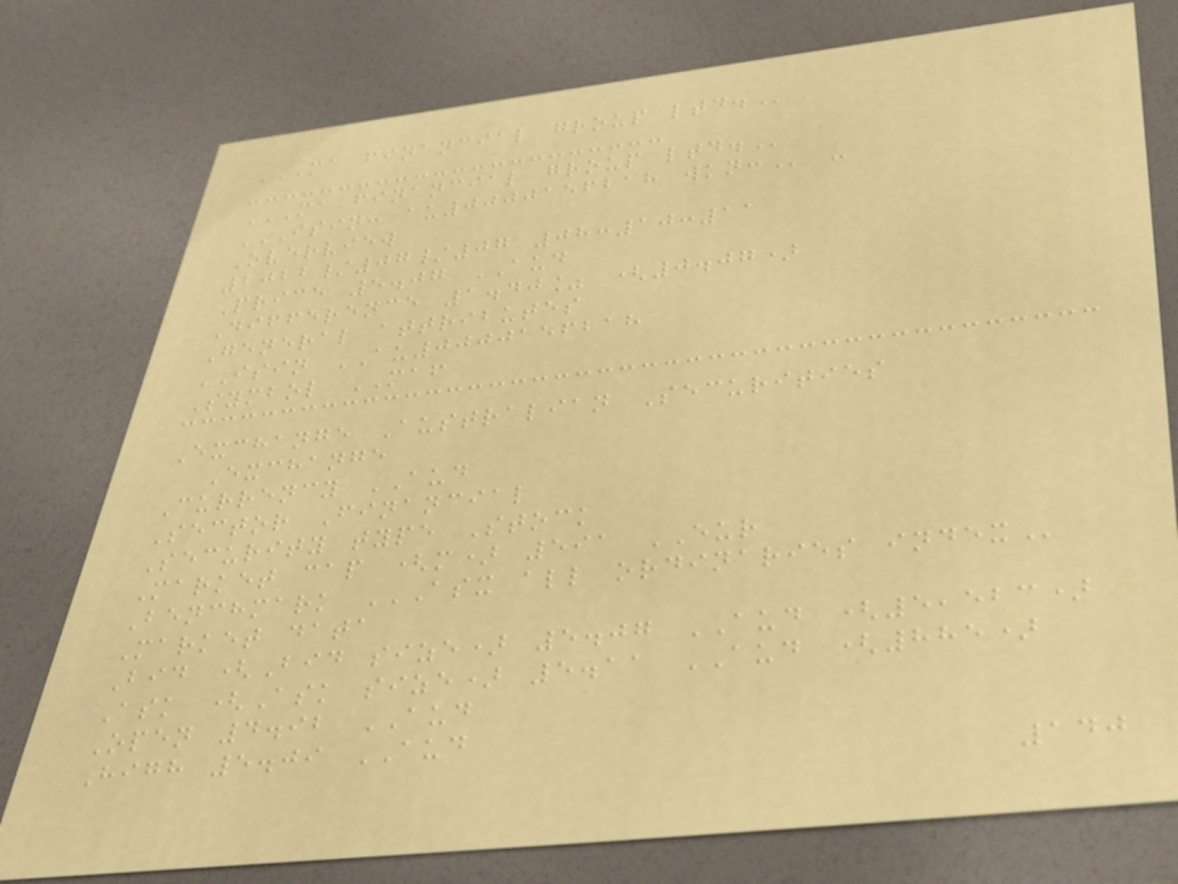MA FINANCIAL GROUP LTD.
MA FINANCIAL GROUP LTD.
ISIN: AU0000156218 WKN: -
Overview
2022/07/07 08:10:11
Price 5.07 AUD
Difference 1.40% (0.07)
General attributes
ISIN AU0000156218
Symbol MAF
Exchange Australian Securities
Exchange
Currency AUD
Sector Financial
Security type Stock
Market cap (m) 591 EUR
Benchmark ASX ALL ORDINARIES INDEX
Market data
Bid (Bid size) 5.07 AUD (5,523)
Ask (Ask size) 5.11 AUD (885)
Open 4.92 AUD
High 5.09 AUD
140
